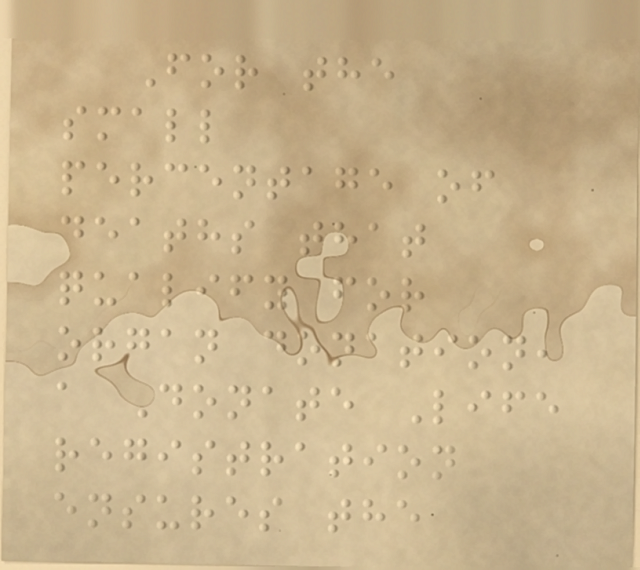For the
small
percentage of
deaths that
qualify for
organ donation,
a Donate Life
registration
ensures the
